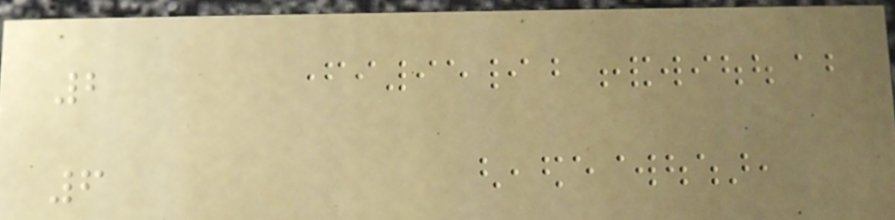2
6
